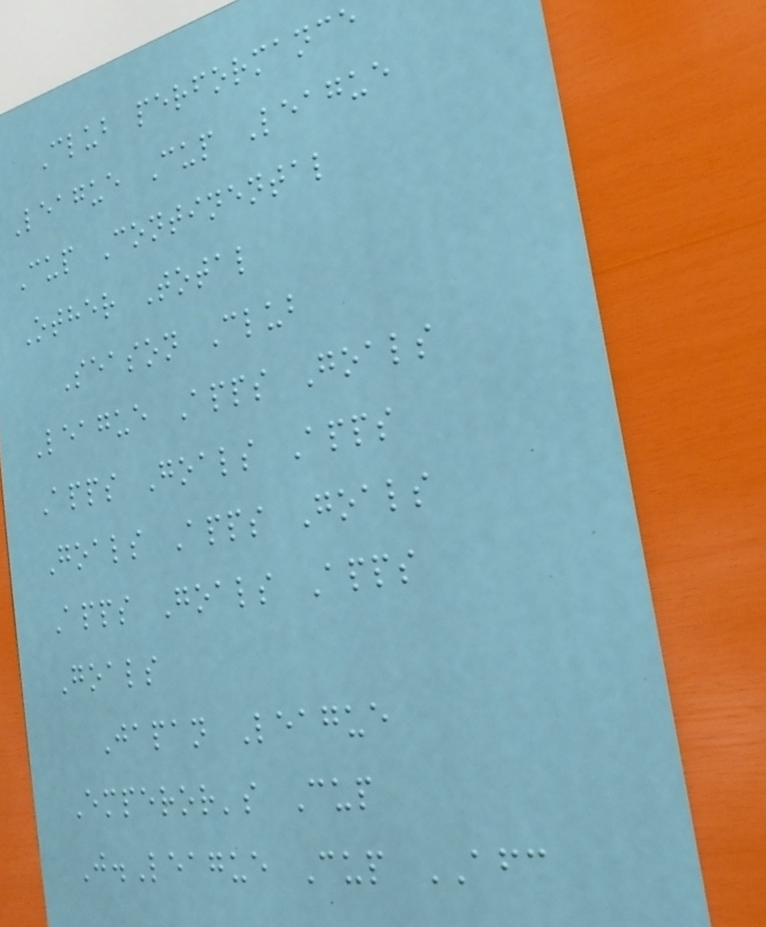Club performance
League Cup League
Cup Continental
Other Total
Season Club
League Apps Goals
Apps Goals Apps
Goals Apps Goals
Apps Goals Apps
Goals
Japan League
Emperor's Cup
J.League Cup AFC
